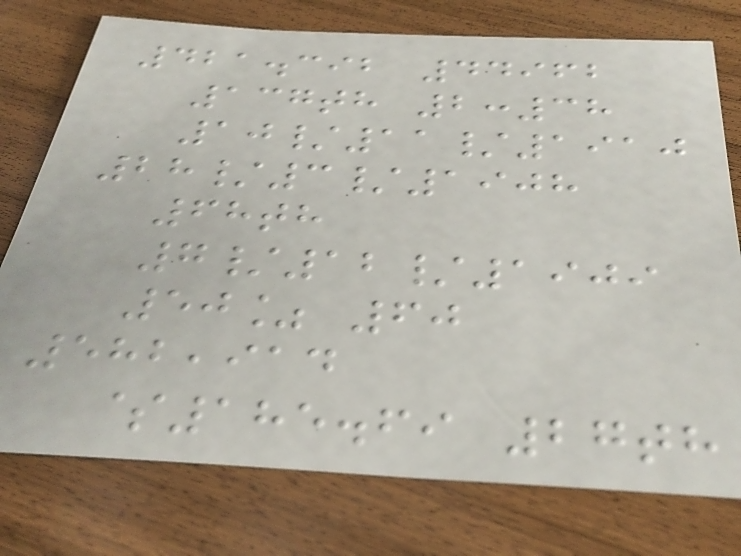421.392 44962
137th 2:38
10/11/1910
28/3/1908
68th
7/12/1909
50% 60
582,914
$185.69 27th
